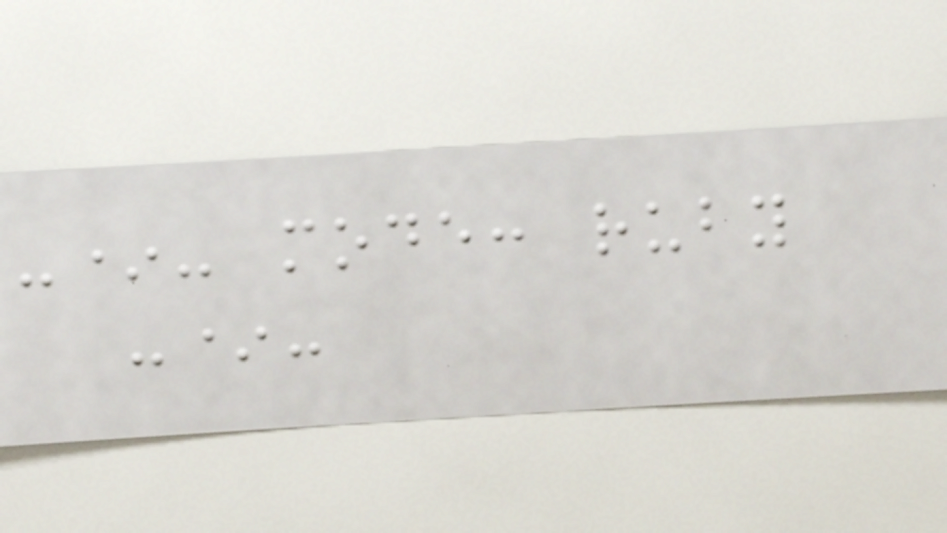-*- mode: ruby
-*-
